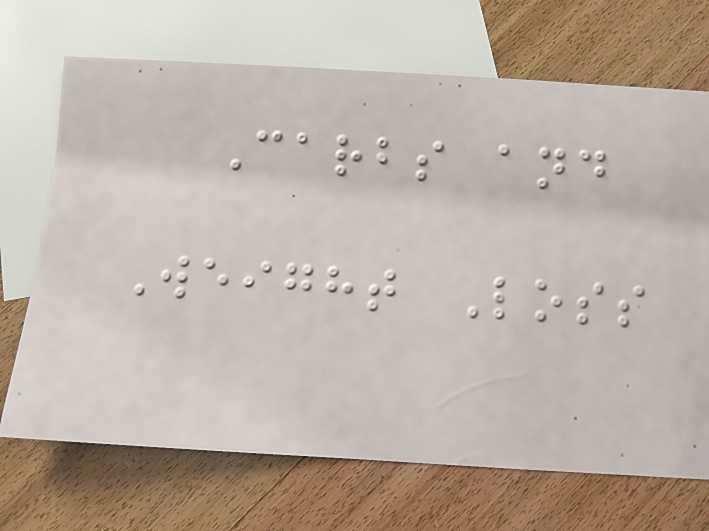Carbs and
Weight Loss
